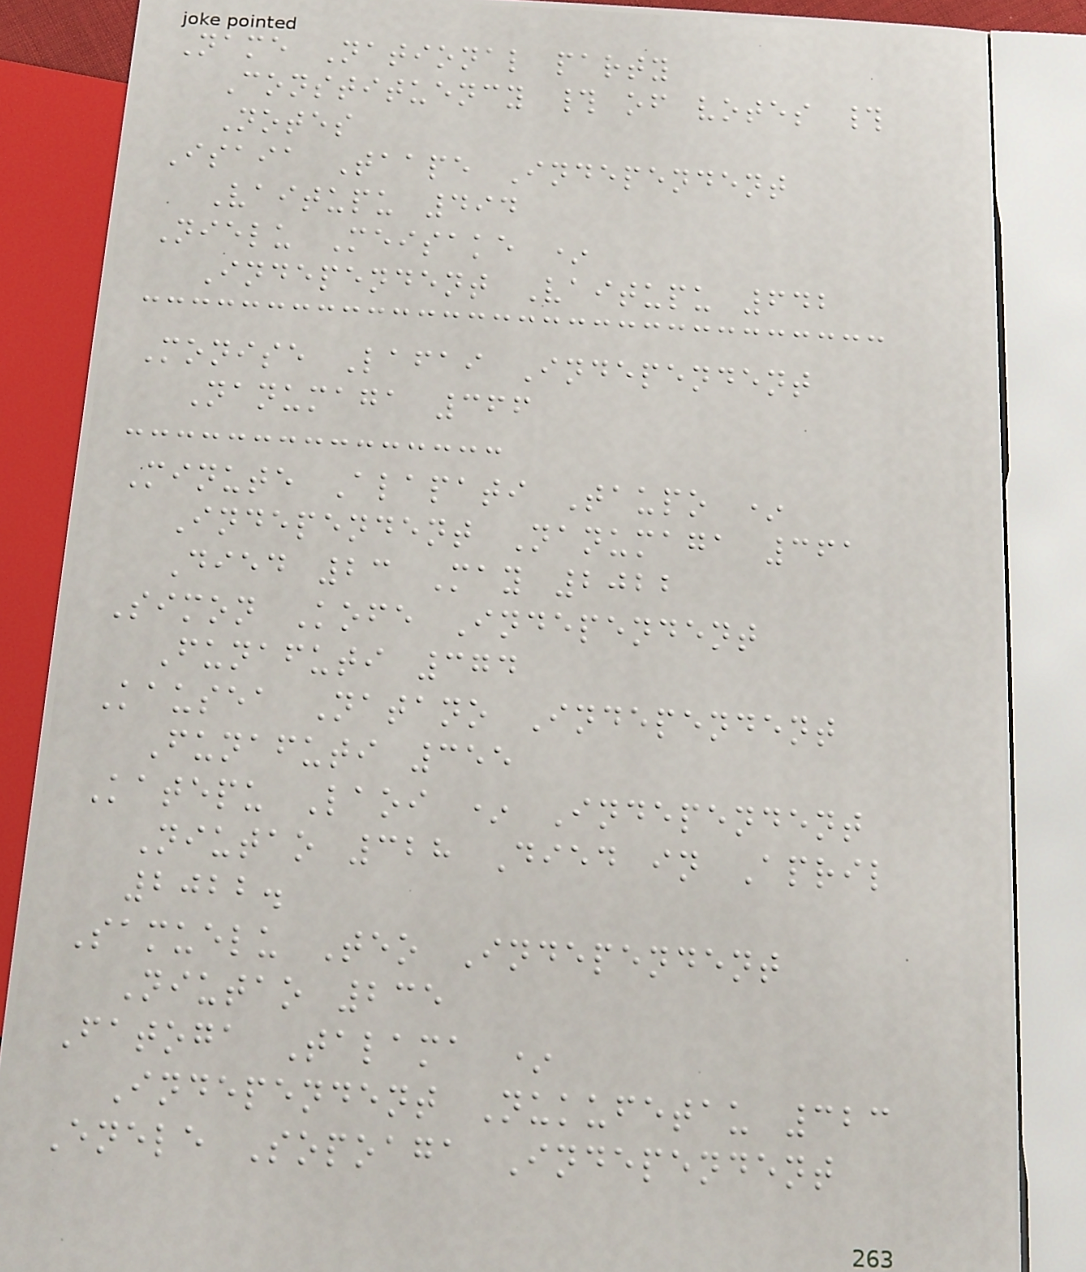Name National party
Constituency # of votes #
Notes
Isaia Taape Independent
Vaitupu 494
Nielu Meisake *
Independent Vaitupu 642
Monise Lafai Independent
Nanumaga 366
Minute Alapati Taupo *
Independent Nanumaga 361
Died 23 May 2022
Simon Kofe Independent
Funafuti 374
Kausea Natano Independent
Funafuti 355
Katepu Laoi * Independent
Niutao 328 Died in April
2022.
Samuelu Teo Independent
Niutao 235
Fatoga Talama *
Independent Nukufetau 323
Enele Sopoaga Independent
